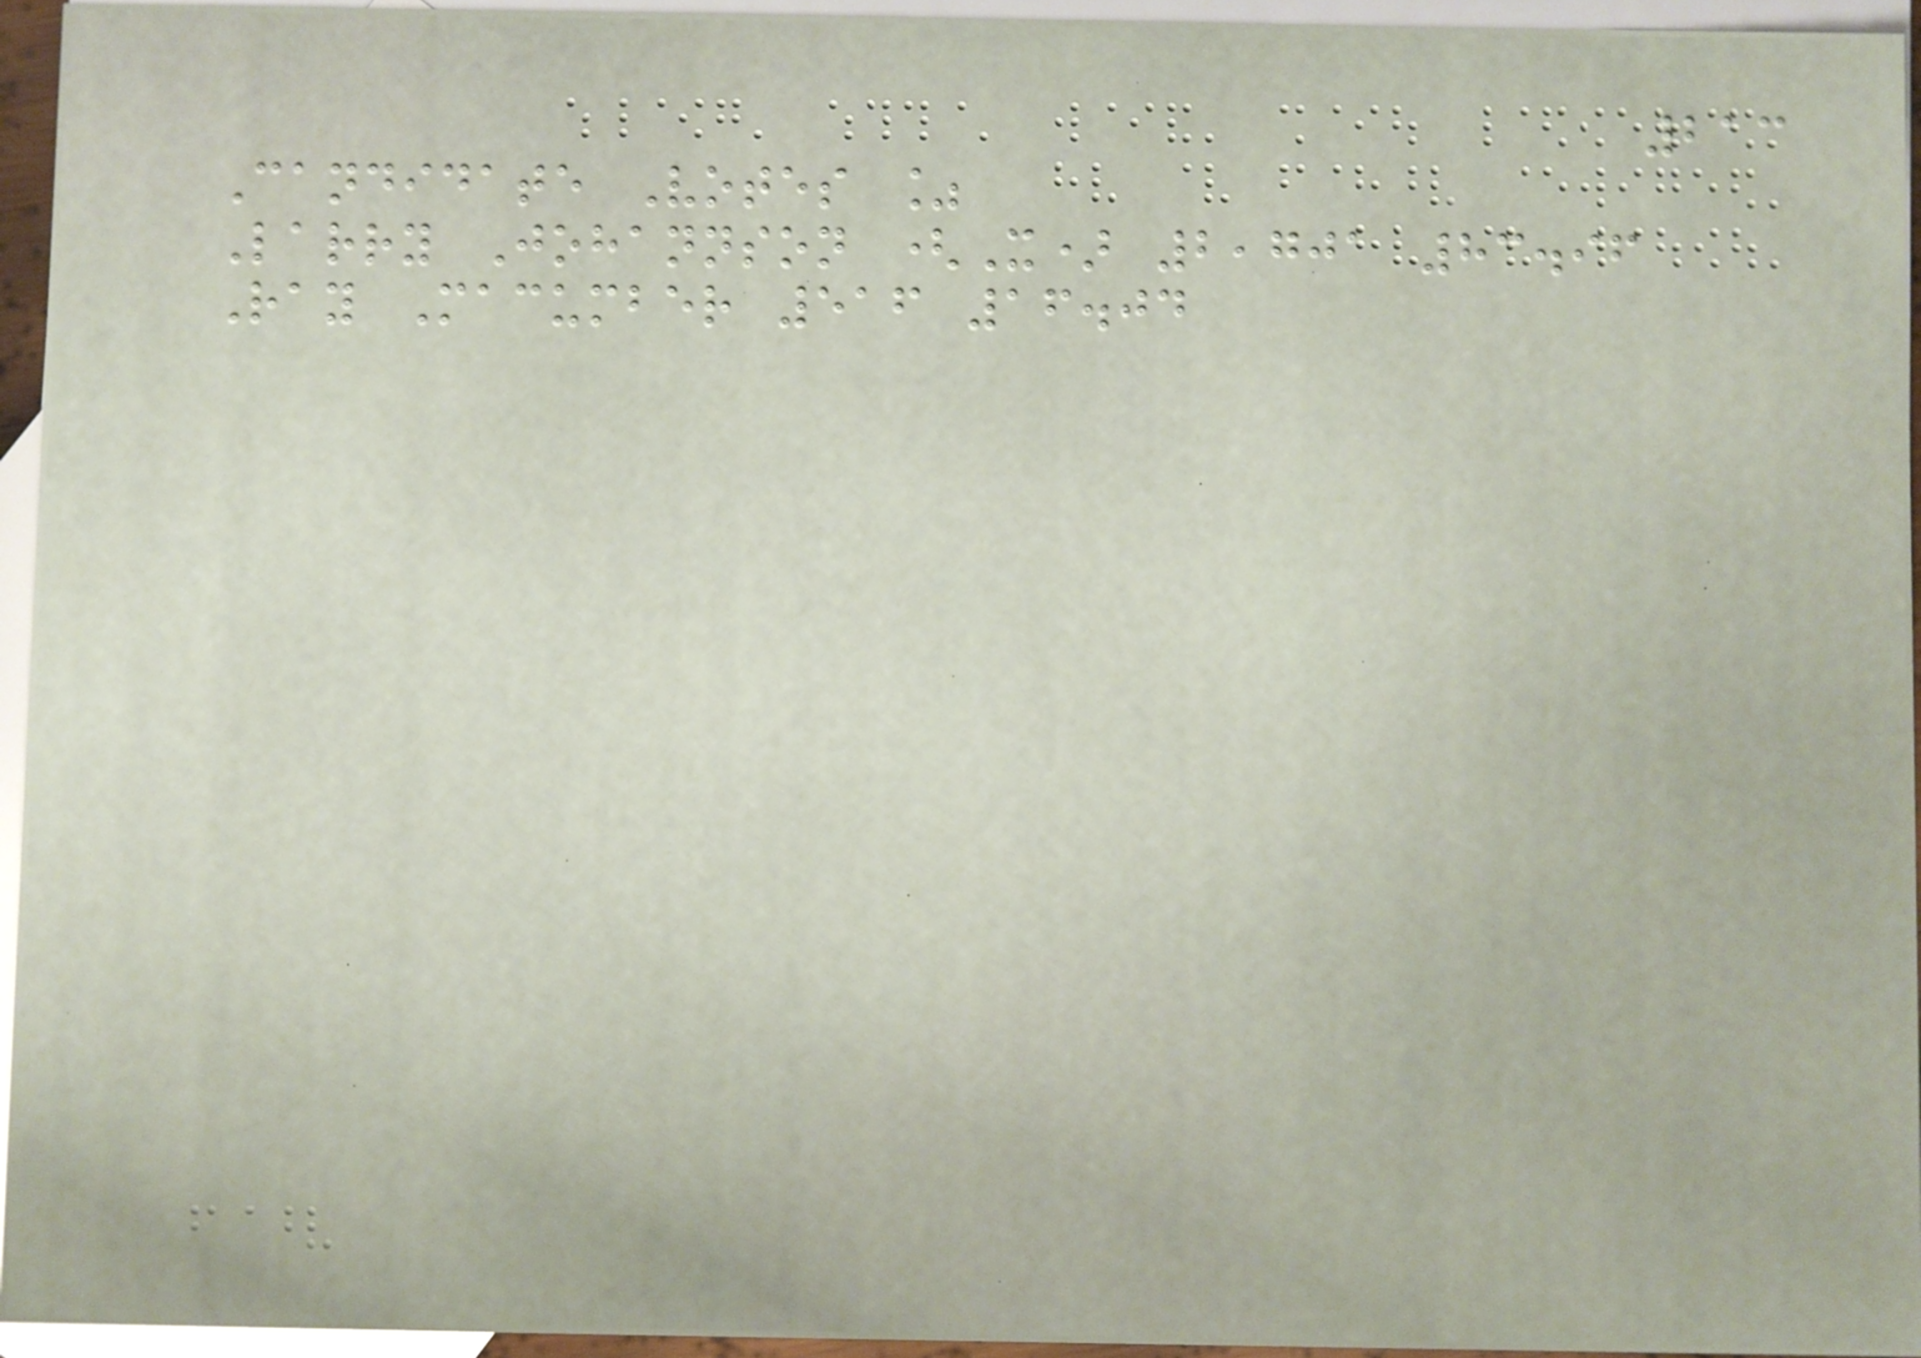213
Candidate Votes %
Larry Johannson (X) 2,701 83.96
Ray Macumber 516 16.04
